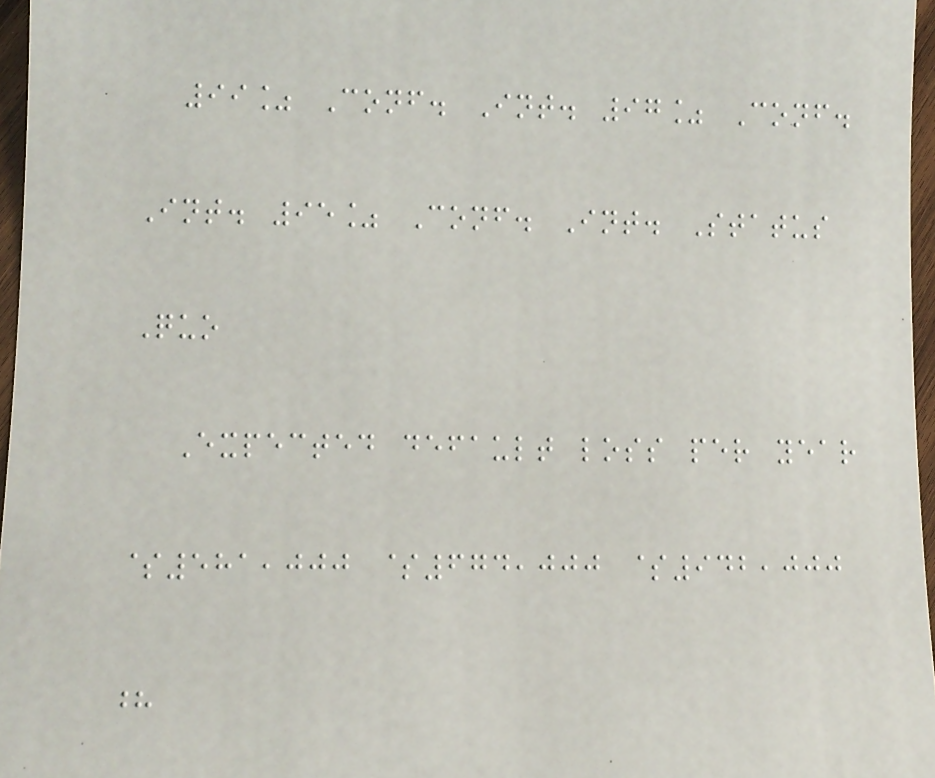99% Conf. Int. 97% Conf.
Int. 95% Conf. Int. Status
Quo
Expected default loss per year
$581,000 $674,000 $942,000
?
